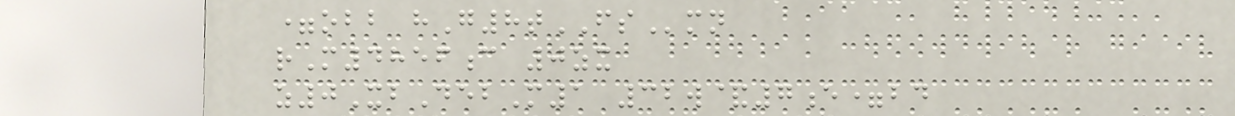=obb hG8tFSmn
rM4856c 0zx
z0XbDebM1 32w&7e=bd
